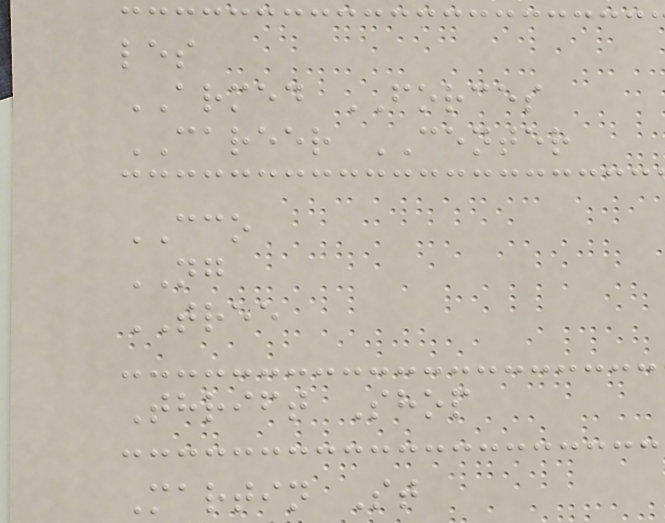les
ARMED FORCES
CAREER CENTER
CCO
NG
TREE
Thrift Shop
Martin St
